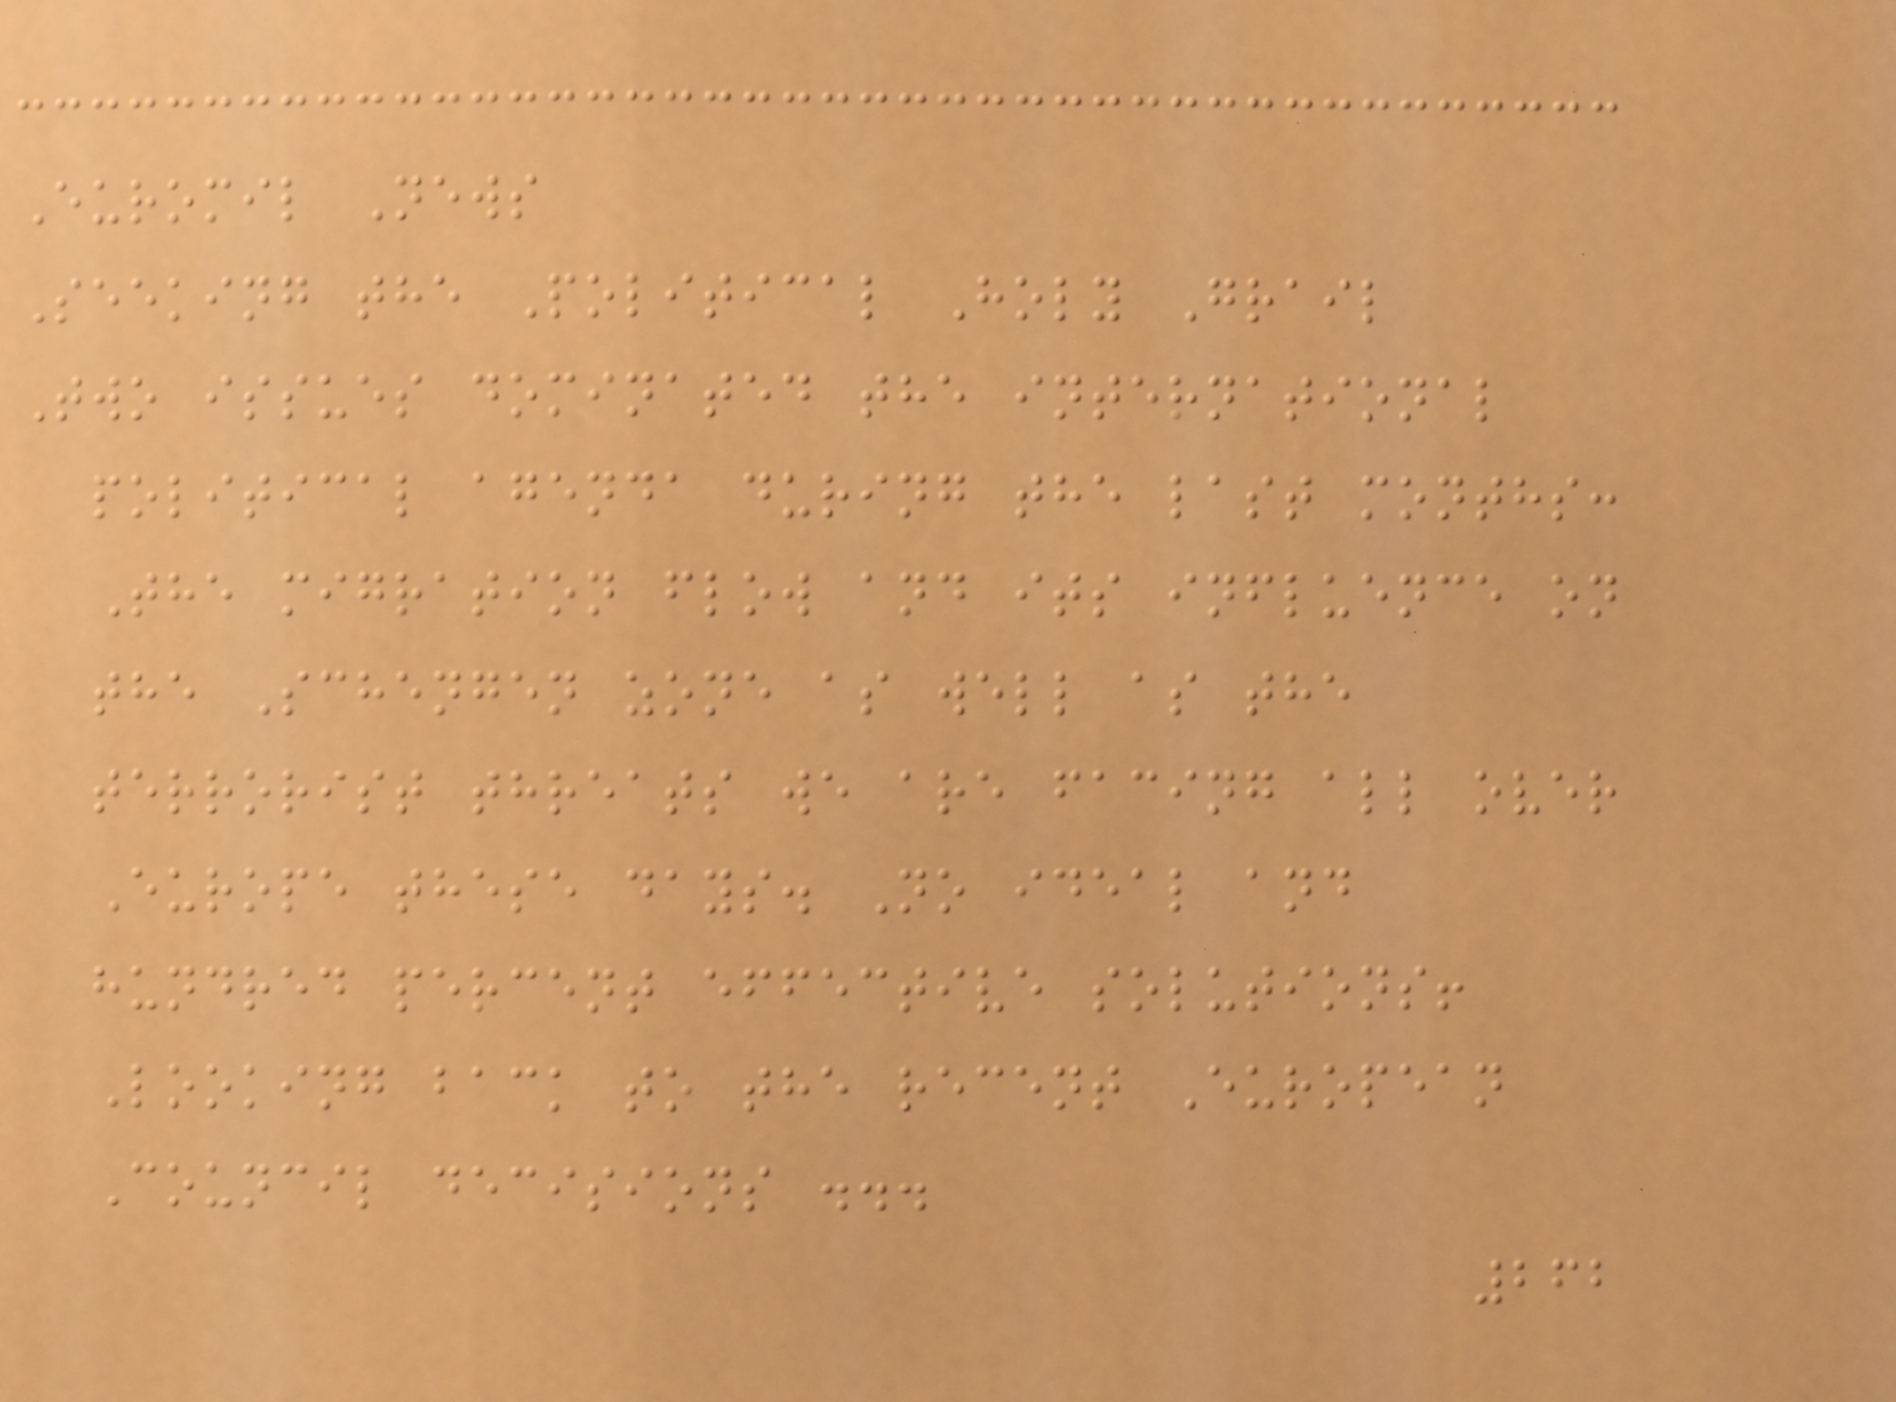Euromil News
Seeking the Political Holy Grail
Two issues dominated the international
political agenda during the last months:
The migration flow and its influence on
the Schengen zone as well as the
terrorist threats we are facing all over
Europe these days. No ideal and
hundred percent effective solutions!
Looking back to the recent European
Council decisions ...
262
